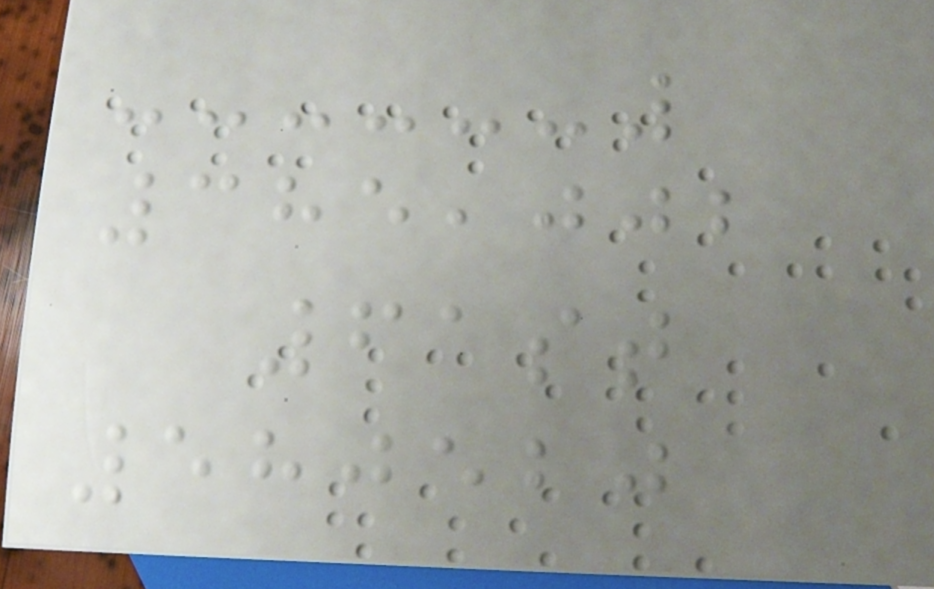385,002
61st
580520
